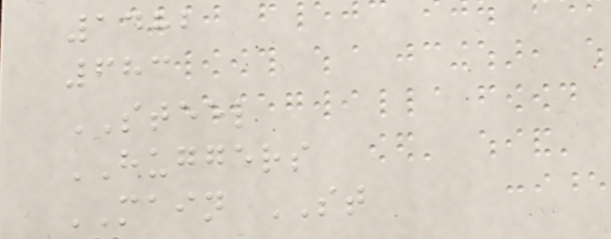1482
683
STEEL
HUGGERS
MAIN ST
